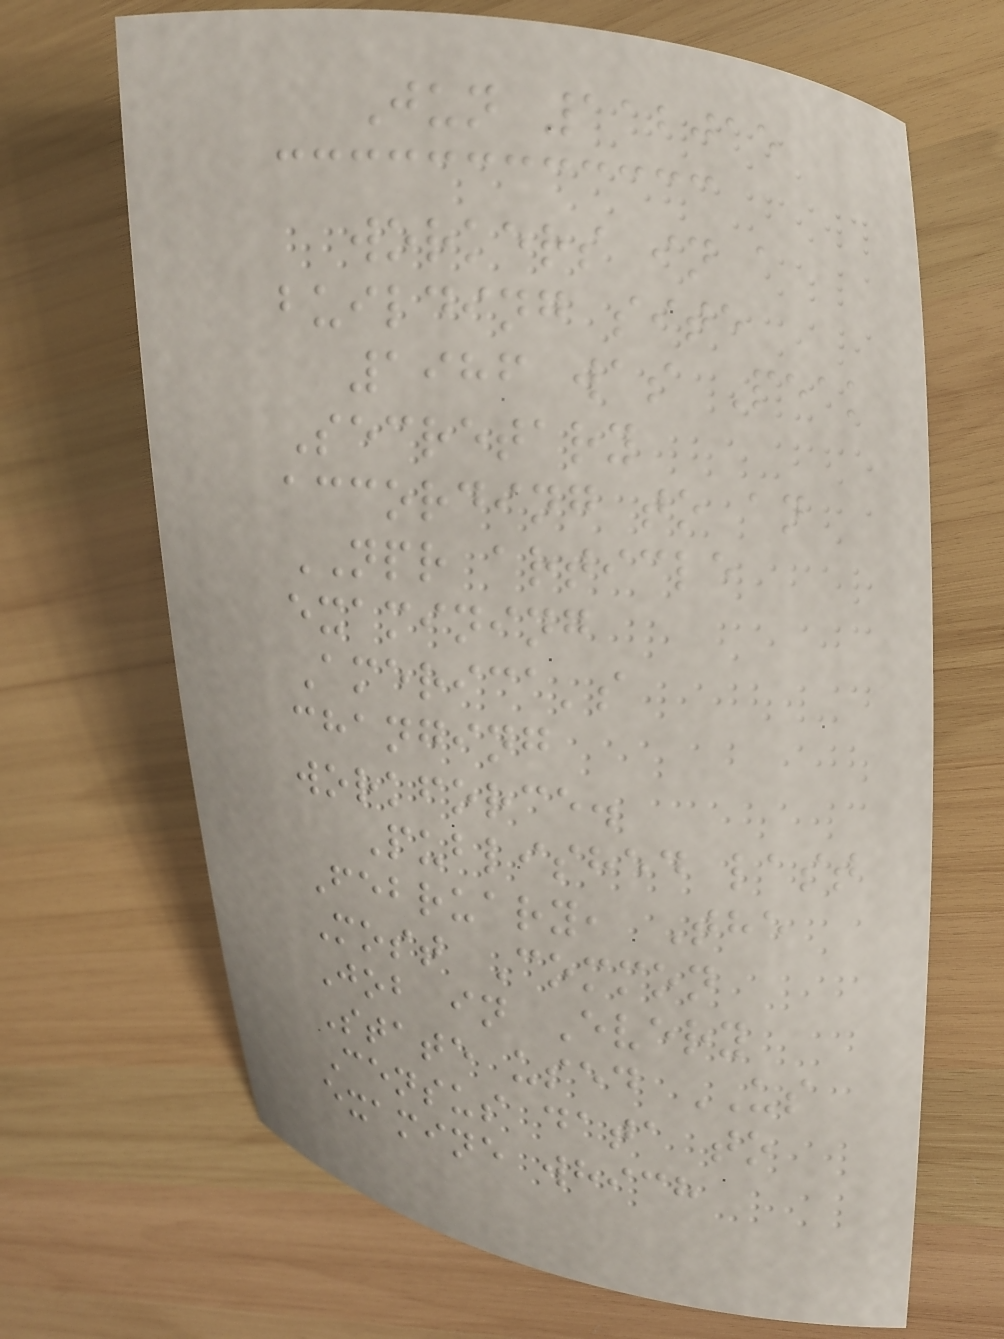Jun 112015
workers in a
building site
1986 was Peak
Secretary
according to an
NPR article
examining
America's
changing
workforce.
Published last
February, The
Most Common
Job in Every
State used US
Census data to
examine which
